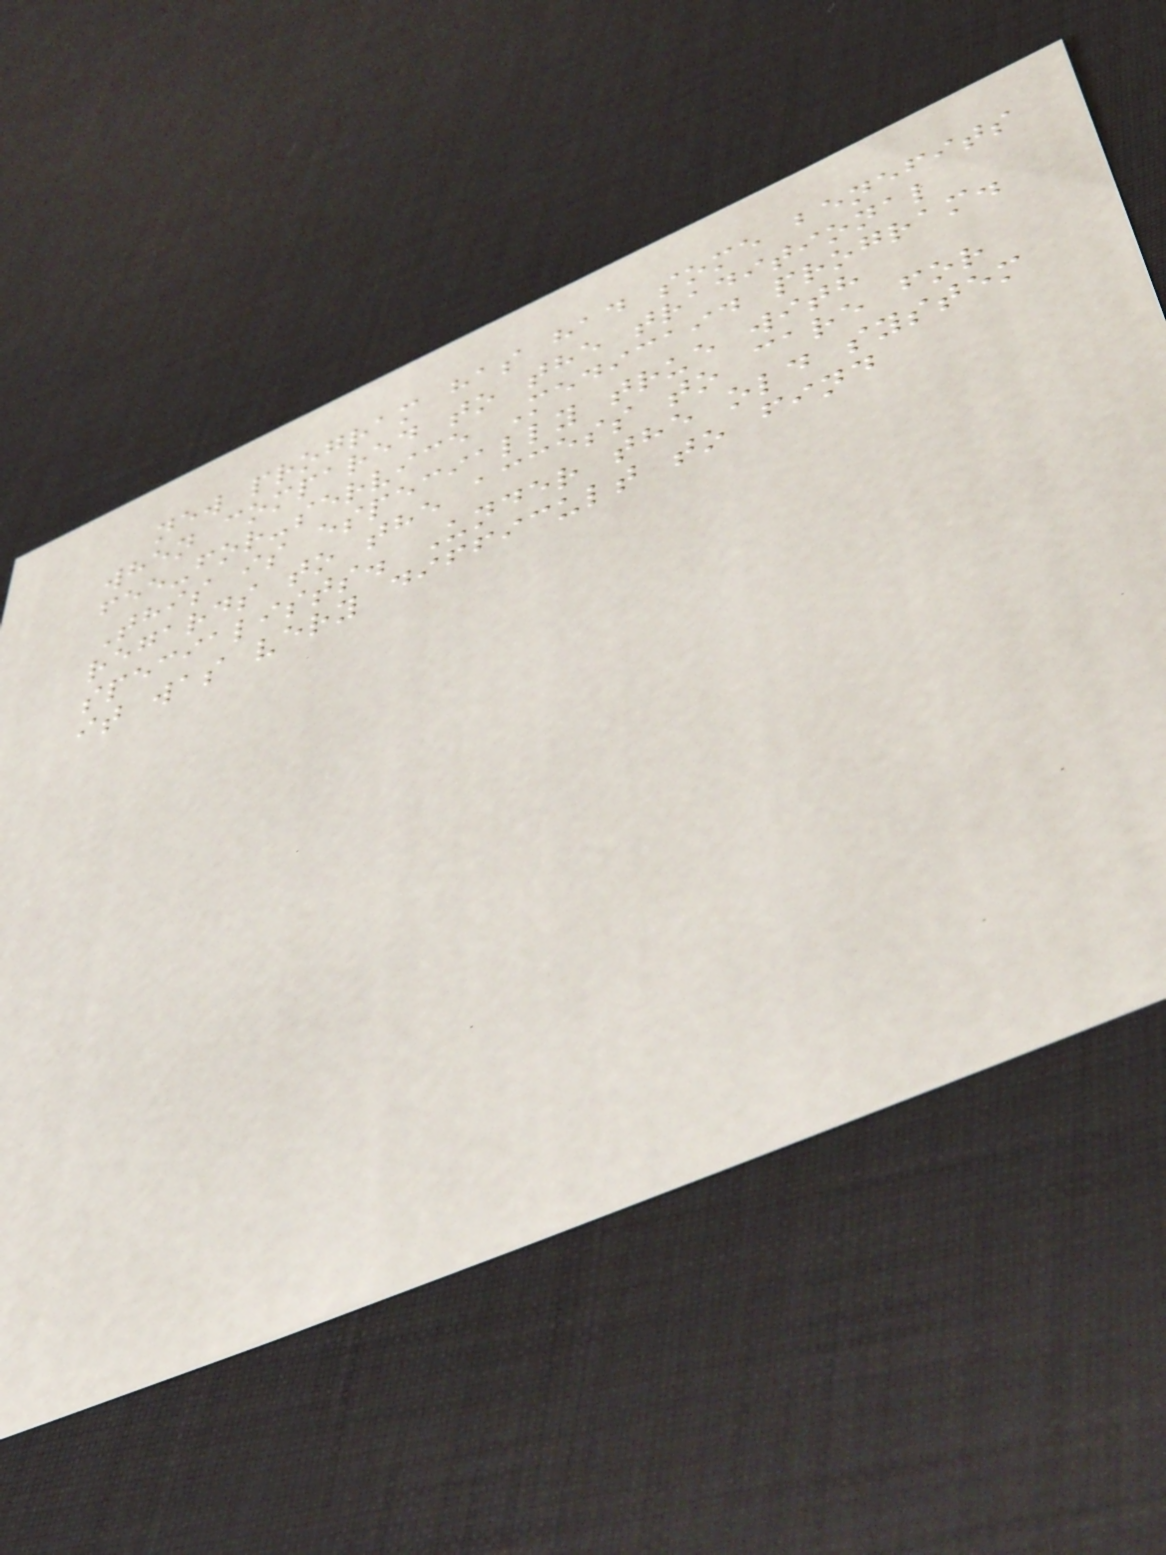new program has had some benefits
when compared to the traditional
fee-for-service Medicaid program.
This is especially true with
regards to the access to care for
specialists. Under the old system
it was very difficult to find
